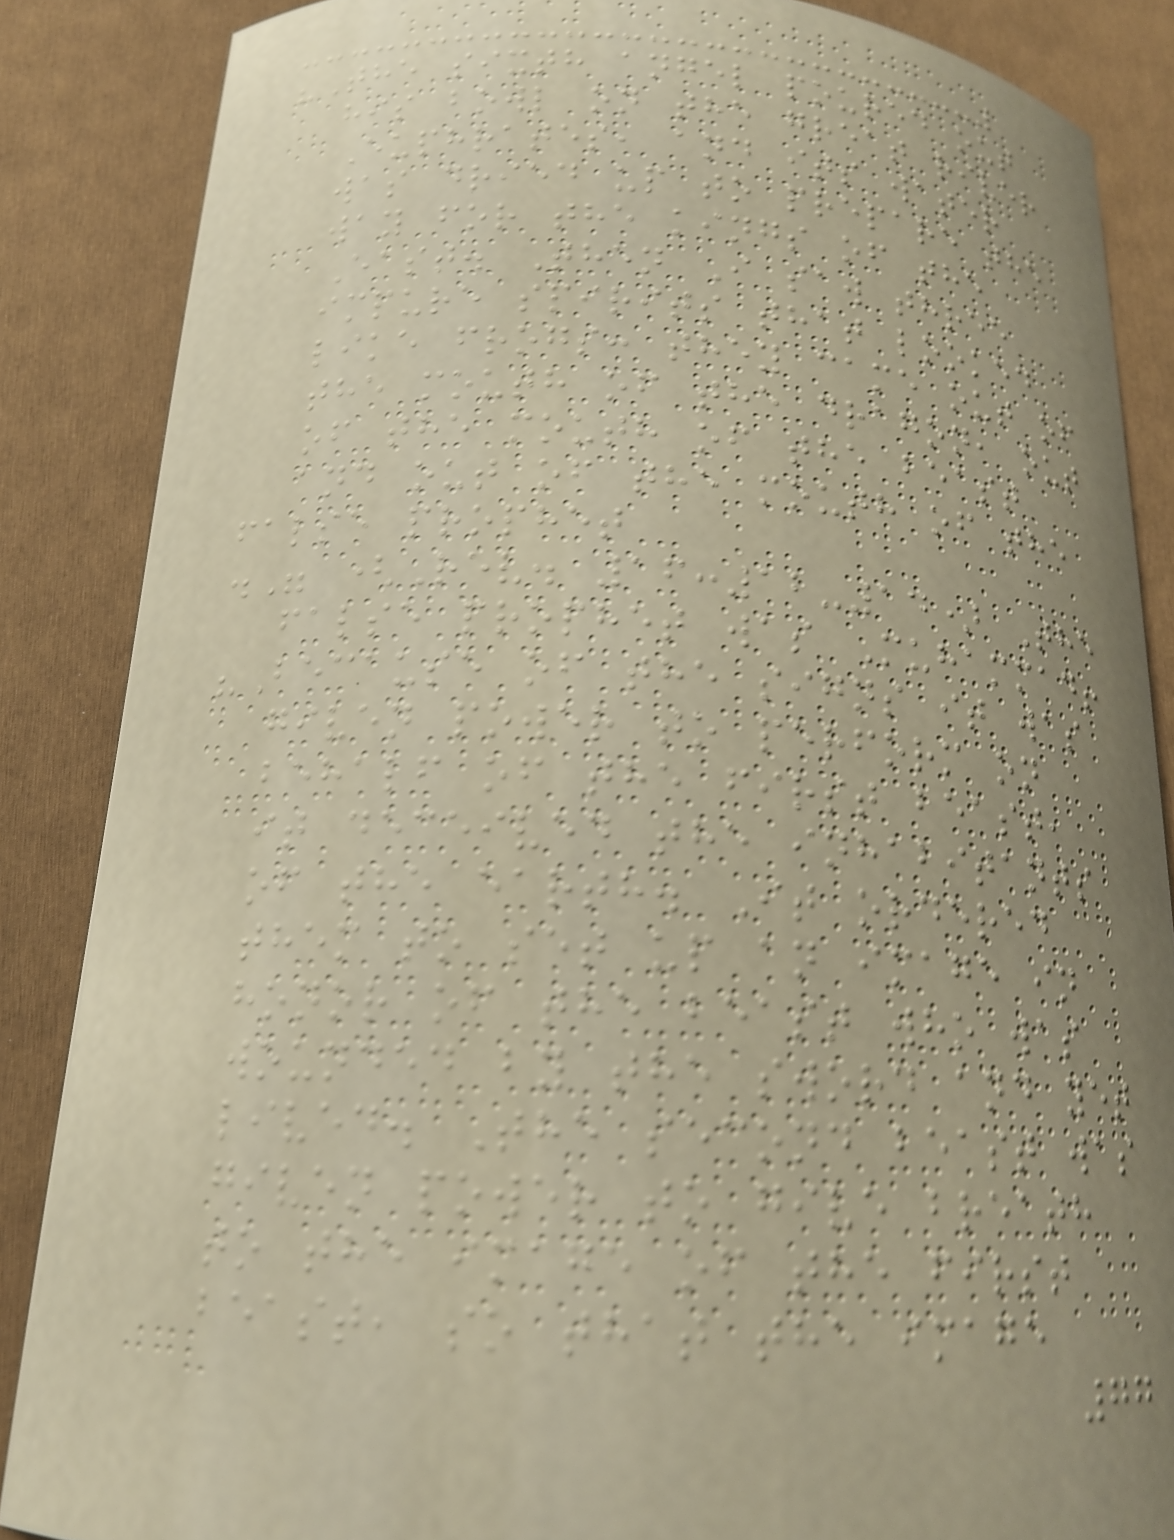"The sixth angel poured out
his bowl on the great river
Euphrates, and its water
was dried up to prepare the
way for the kings of the
East. Then I saw three
impure spirits that looked
like frogs: they came out of
the mouth of the dragon, out
of the mouth of the beast
and out of the mouth of the
false prophet
." (Rev. 16:12-14) The
false prophet was Muhammad!
"Because of the signs it was
given power to perform on
behalf of the first beast,
it deceived the inhabitants
of the earth. It ordered
them to set up an image in
honor of the beast who was
wounded by the sword and yet
lived. The second beast was
given power to give breath
to the image of the first
beast, so that the image
77
